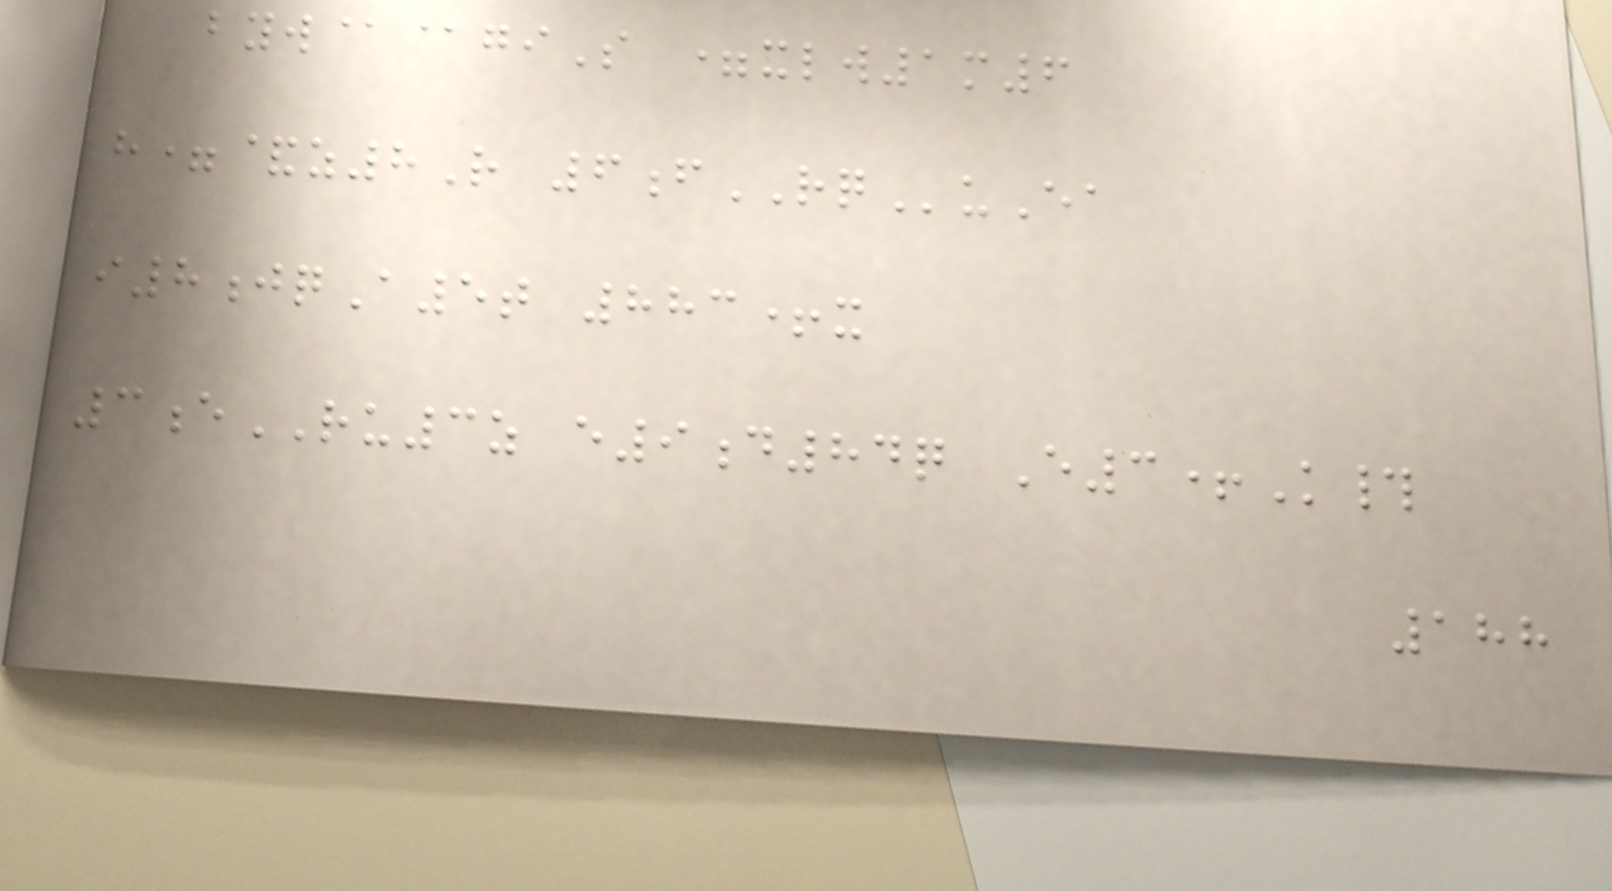byw@@giS =xlw1m6
h=&z8R 6fRQuEa
i8jqA5t 883+x
3eRU3z e9d84q E3+K#
188
